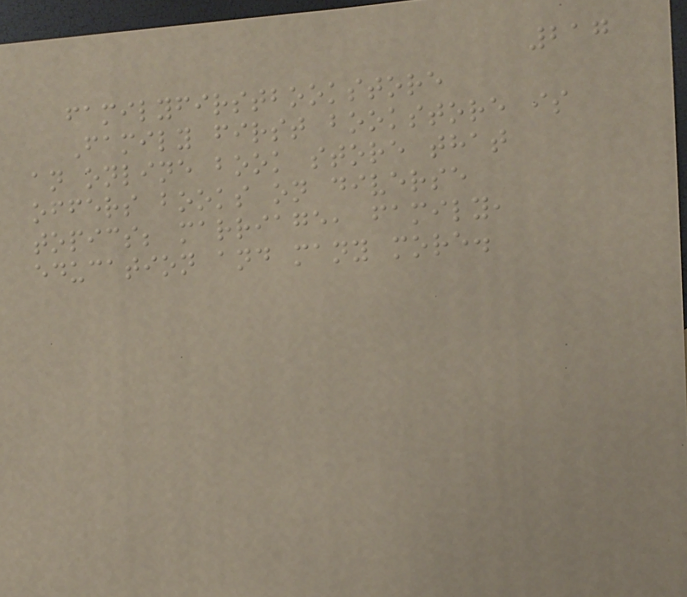217
familyfirstbookstore
Family first bookstore is
an online book store that
offers books on diverse
topics; marriage, family,
education and many more.
